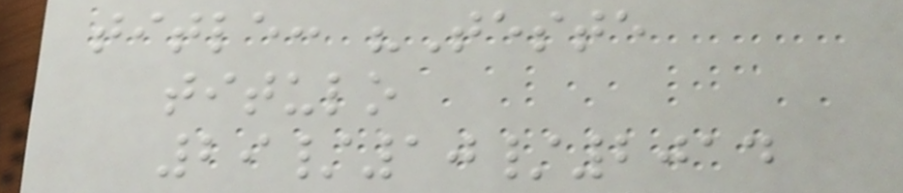title: "Teste
titulo
29/10/2014
